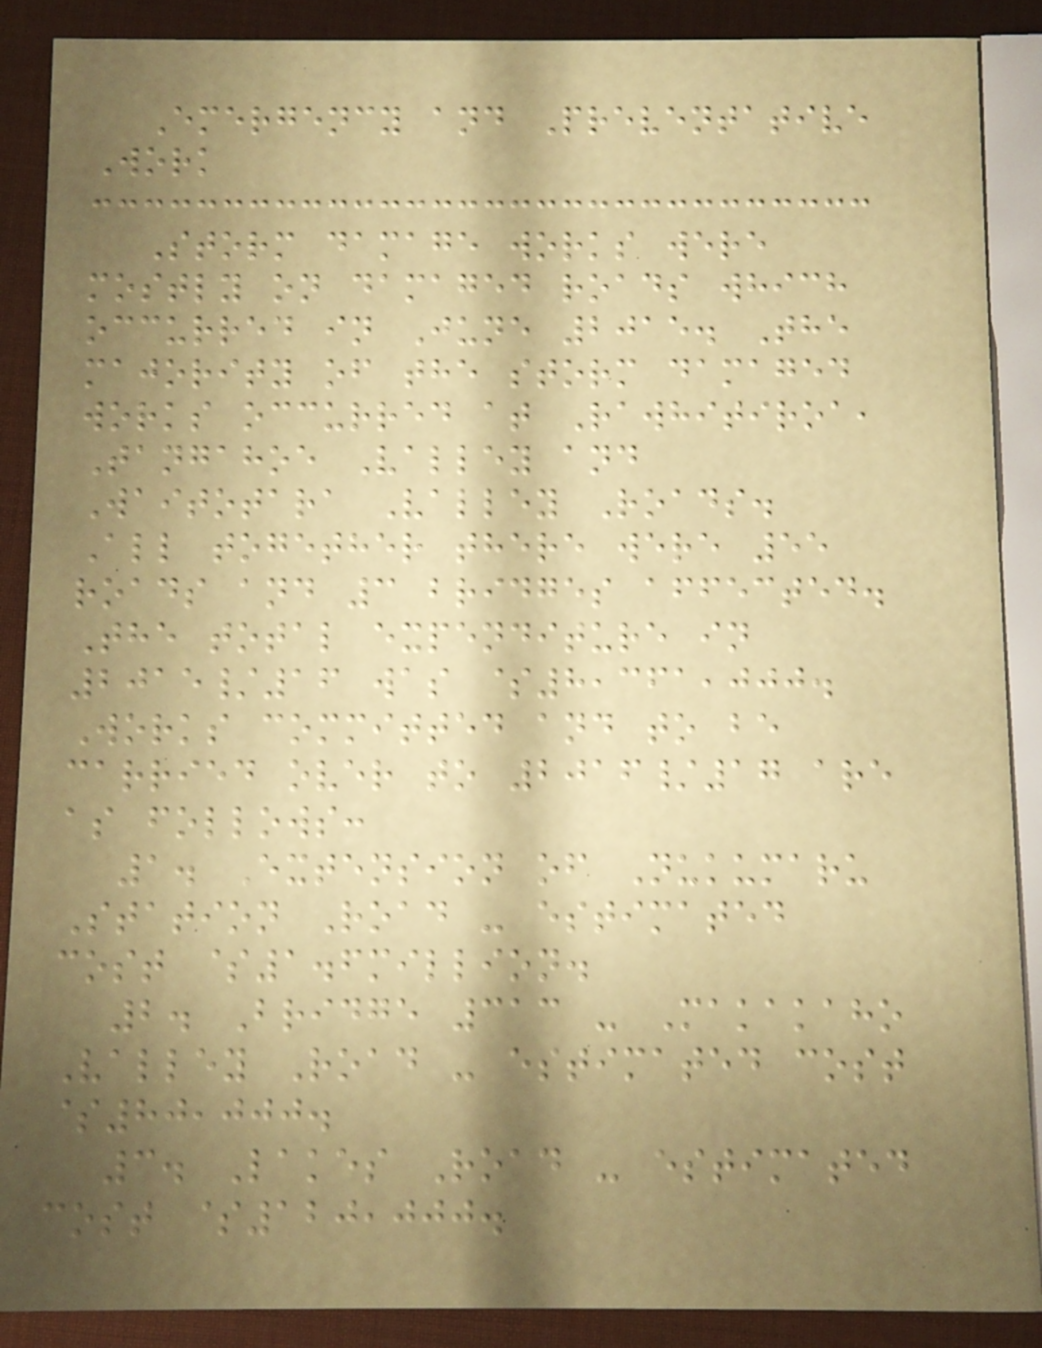Emergency and Preventative
Work
Storm damage works were
mostly on damaged roads which
occurred in June 2015. The
majority of the storm damaged
works occurred at Rawhitiroa,
Tangahoe Valley and
Waitotara Valley Roads.
All together there were 55
roads and 3 bridges affected.
The total expenditure in
2015/16 was $8,361,000.
Works committed and to be
carried over to 2016/17 are
as follows:
1. Extension of Nukumaru
Station Road - estimated
cost $1.6million.
2. Bridge 313 - Makakaho
Valley Road - estimated cost
$80,000.
3. Lakes Road - estimated
cost $120,000.
